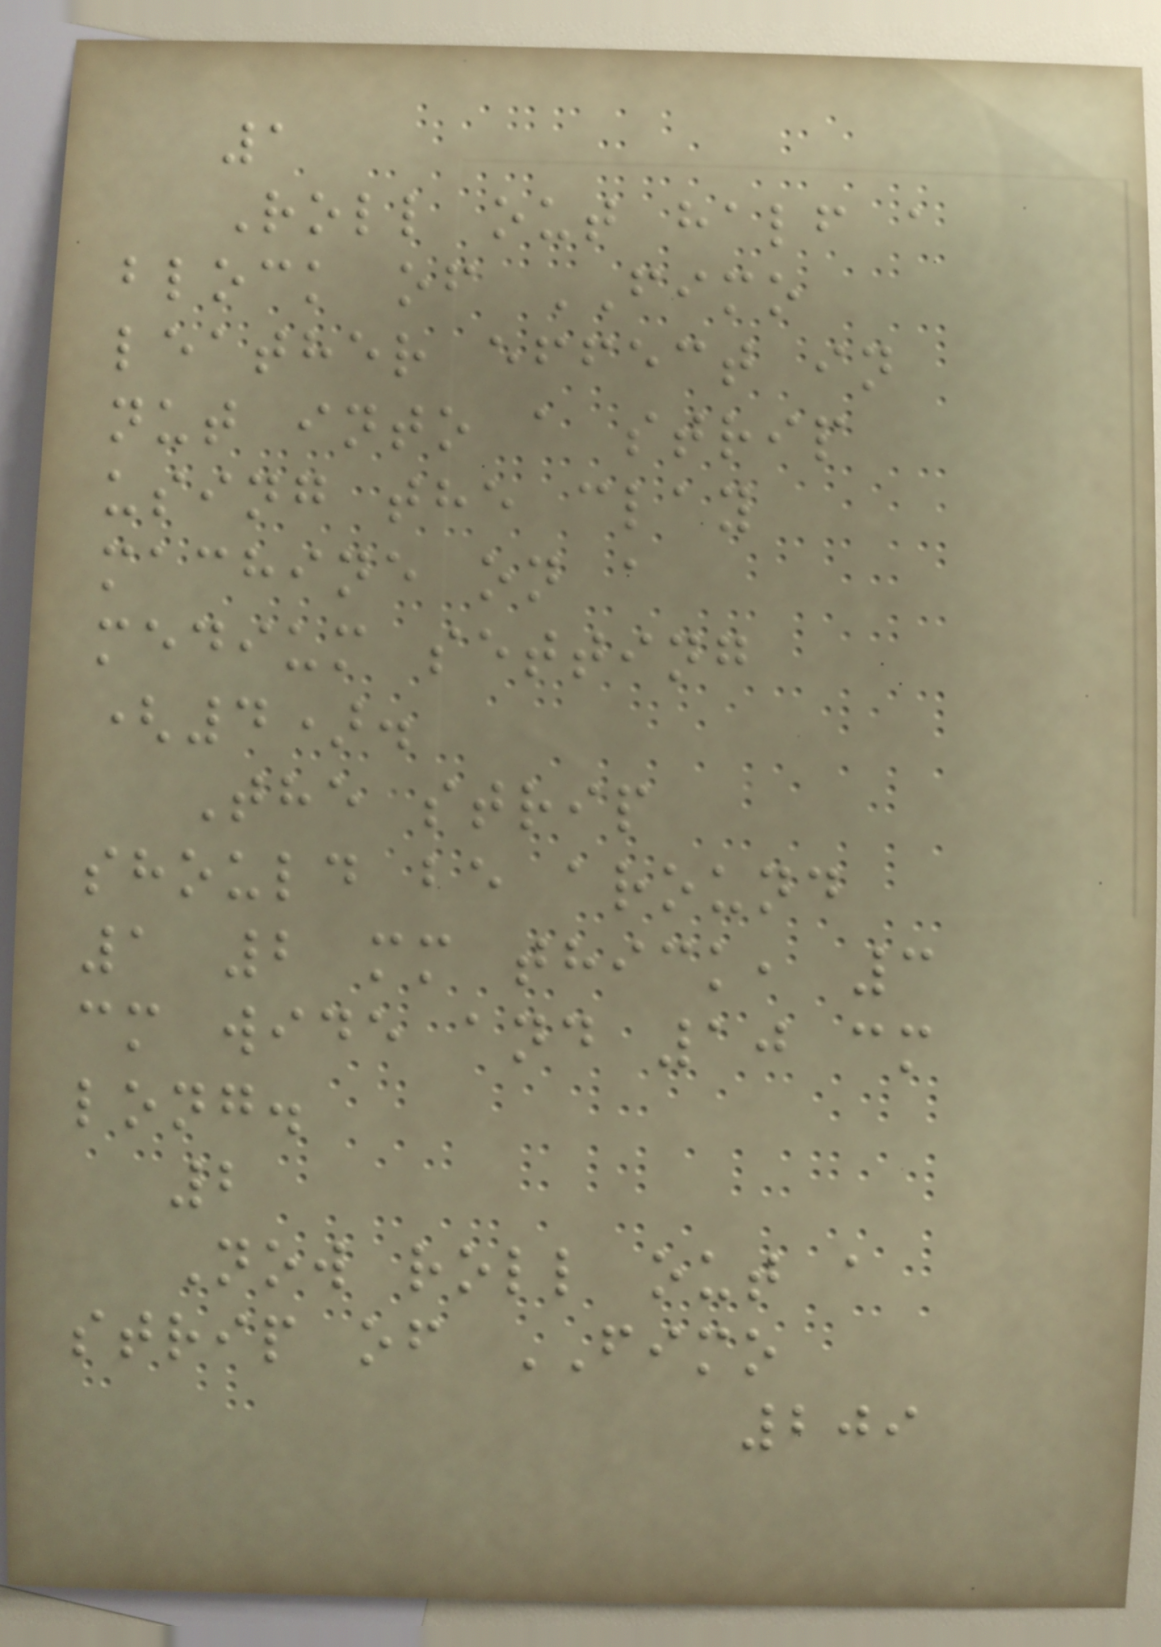1
Roll out half a
block of FIMO
leather effect in
nut into a strip
using the clay
machine on a
medium setting
(4).
The strip
should be around
1 2 mm thick, 3
cm wide and 10 cm
long.
2
Now roll out a
strip of FIMO
209
